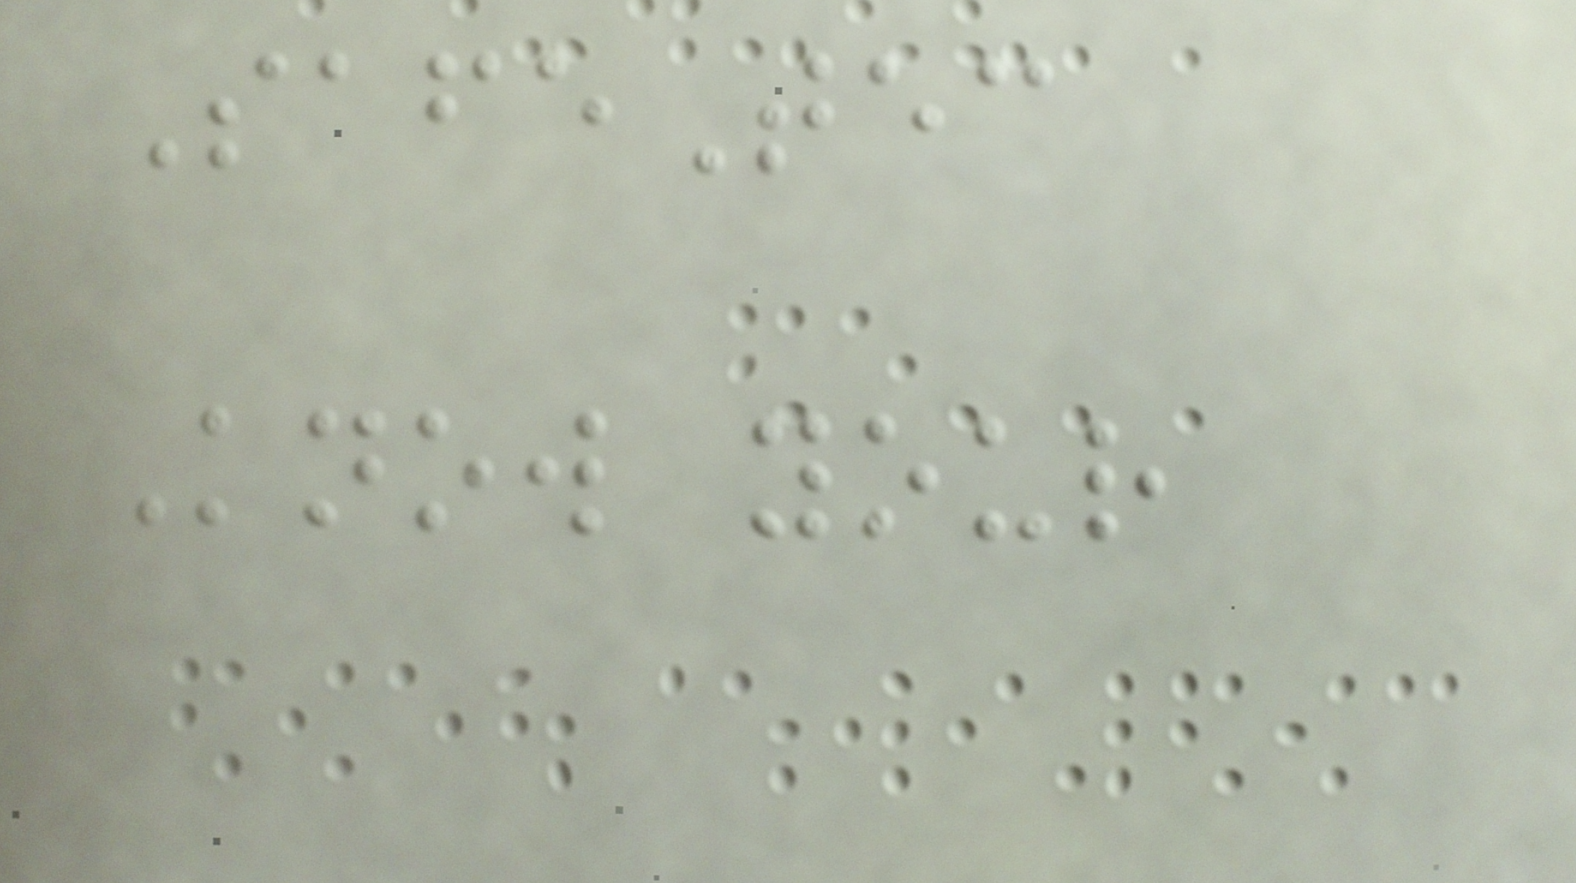SafeTec
Know your
